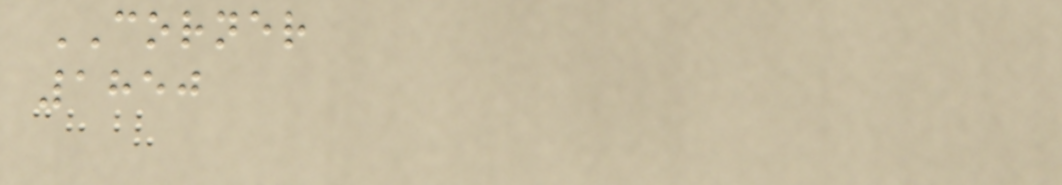CORNER
1850
